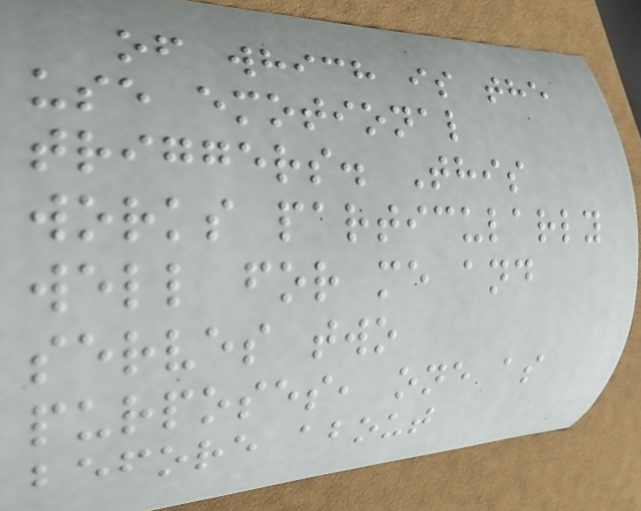of which is the
use emotional
triggers. This
works particularly
well for me and
serves two
purposes, one as
before about
